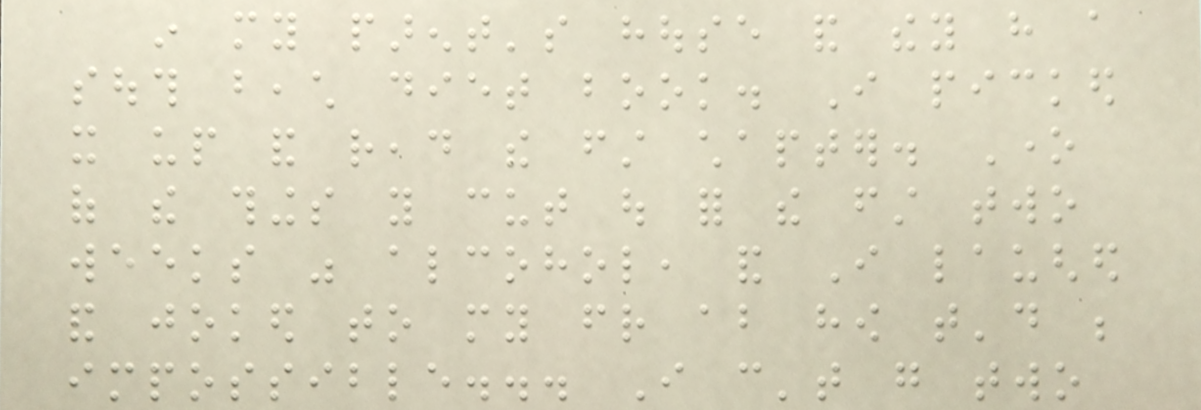in my parent's house and they have a
south beach diet book. I picked
it up and read the first chapter. One
of the things you cut out for the first two
weeks was alcohol, and I laughed
and joked to my friend about how that'd be
impossible... I can't go two
